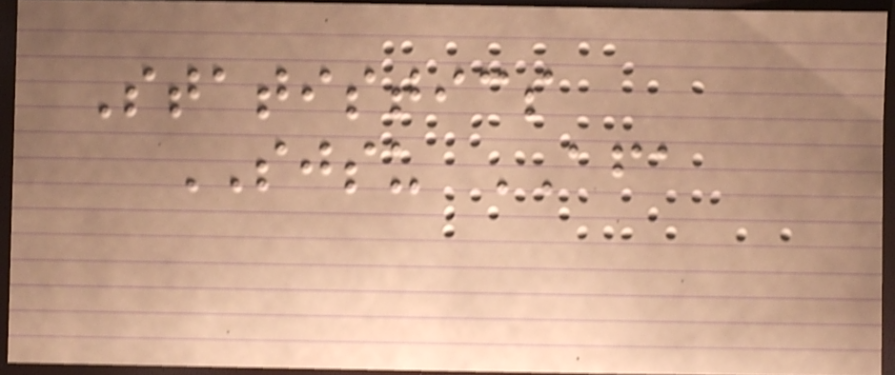Statistics
SJSU AFA
